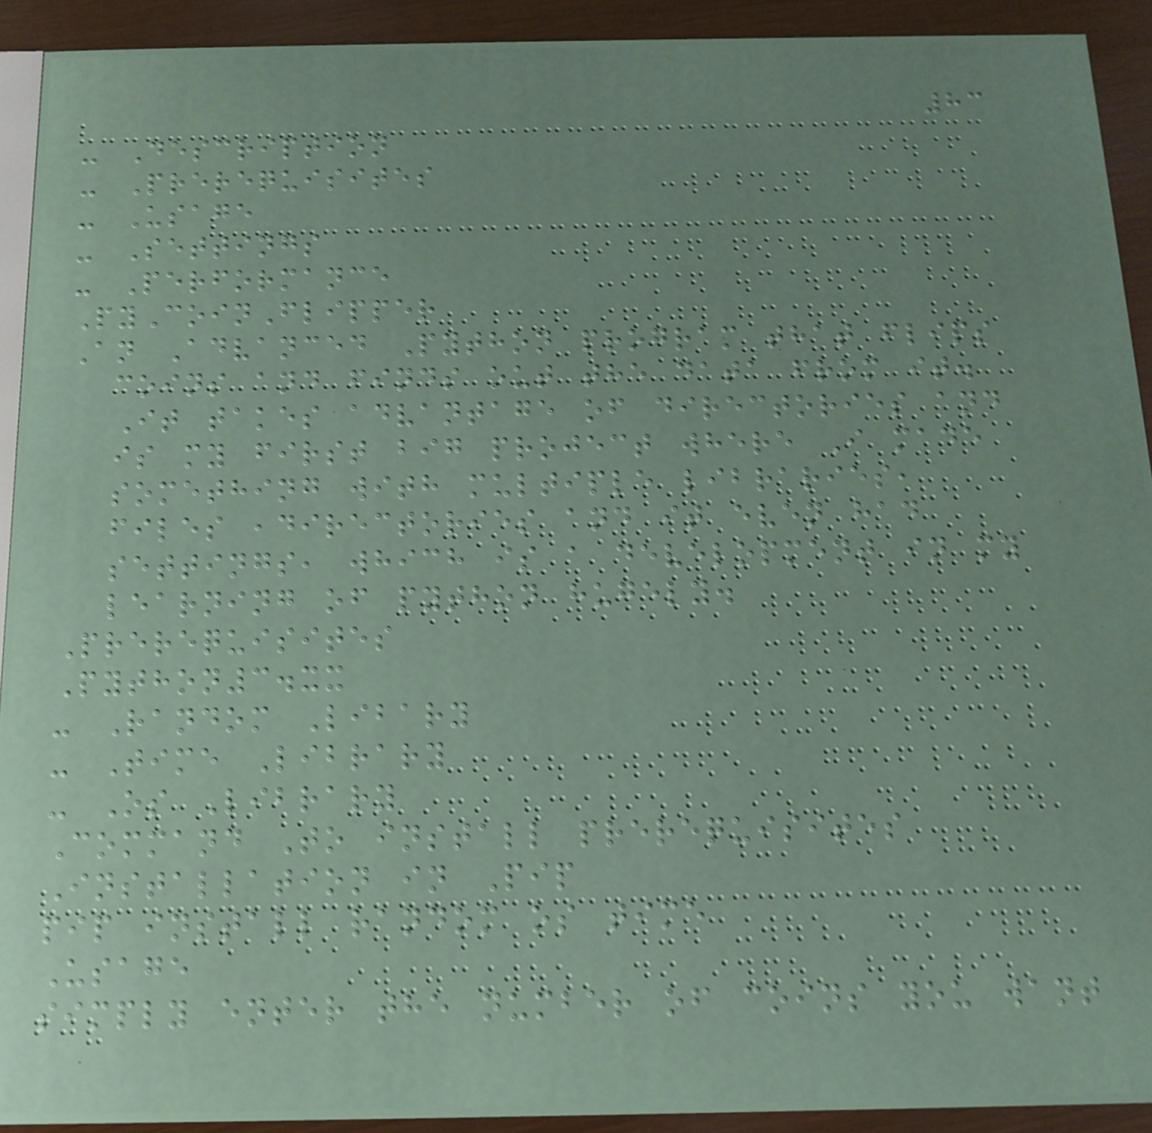83
- Description
- Prerequisites
- Usage
- Settings
- Performance
PyCoinFlipper
An Advanced Python program that flips
coins and finds out the data from it.
It takes advantage of directories and
is my first big project where I made
something with multiple libraries,
files ,directories and it even had
settings, which is a development in my
learning of python hugely.
Prerequisites
Python3.xx
- Random Libary
- Time Library
- Os Library
Command To install prerequisites
Installation in Pip
pip install random os time
Usage
simply enter the number of coins you want
